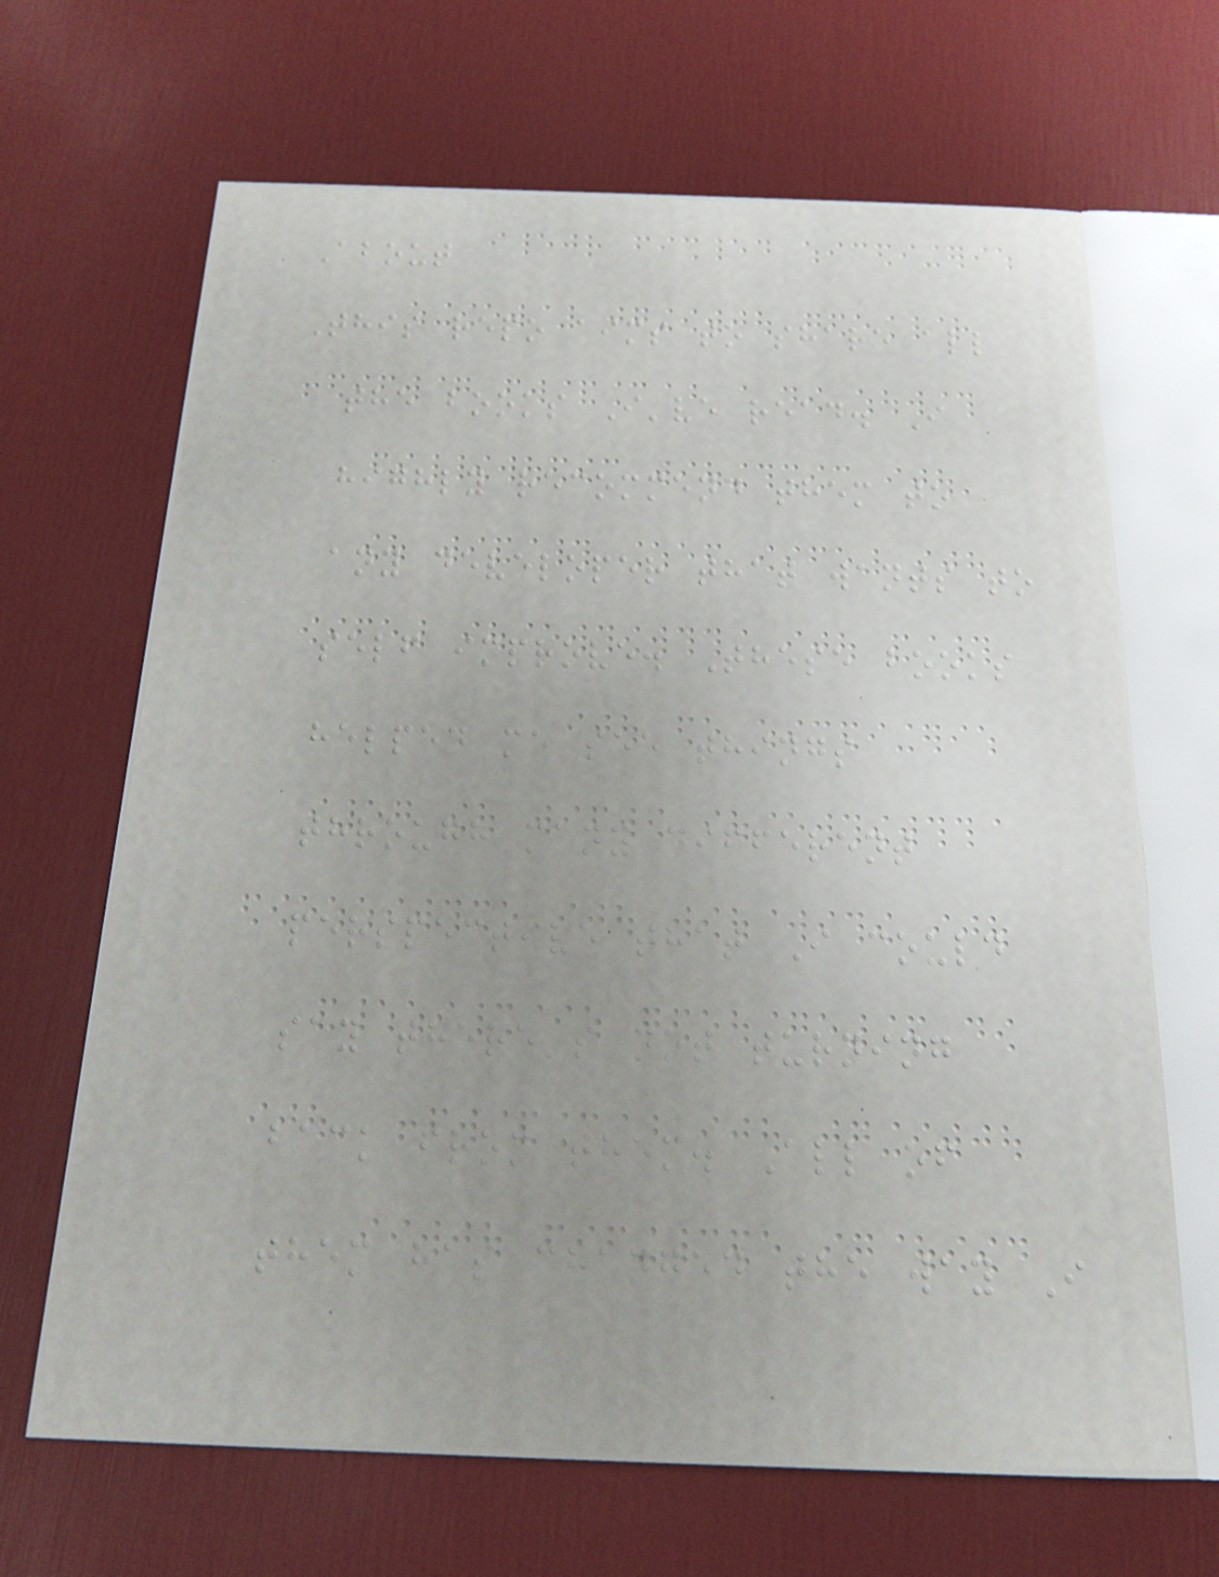About
This repo aims to share all
the books I've read. I
highly recommend them to
any developer that wants to
self improve. These books
helped me see things
through many different
perspective that I could
say there's not turning
back from them. All of
them has changed the way I
